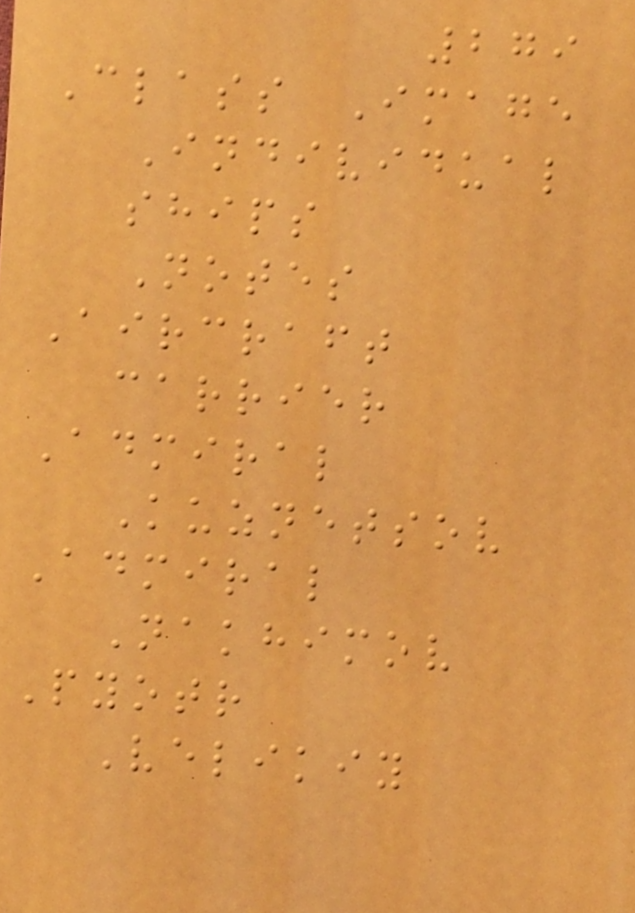279
Class Image
Individual
ships
Notes
Aircraft
carrier
Admiral
Kuznetsov
Admiral
Nakhimov
Pyotr
Velikiy
